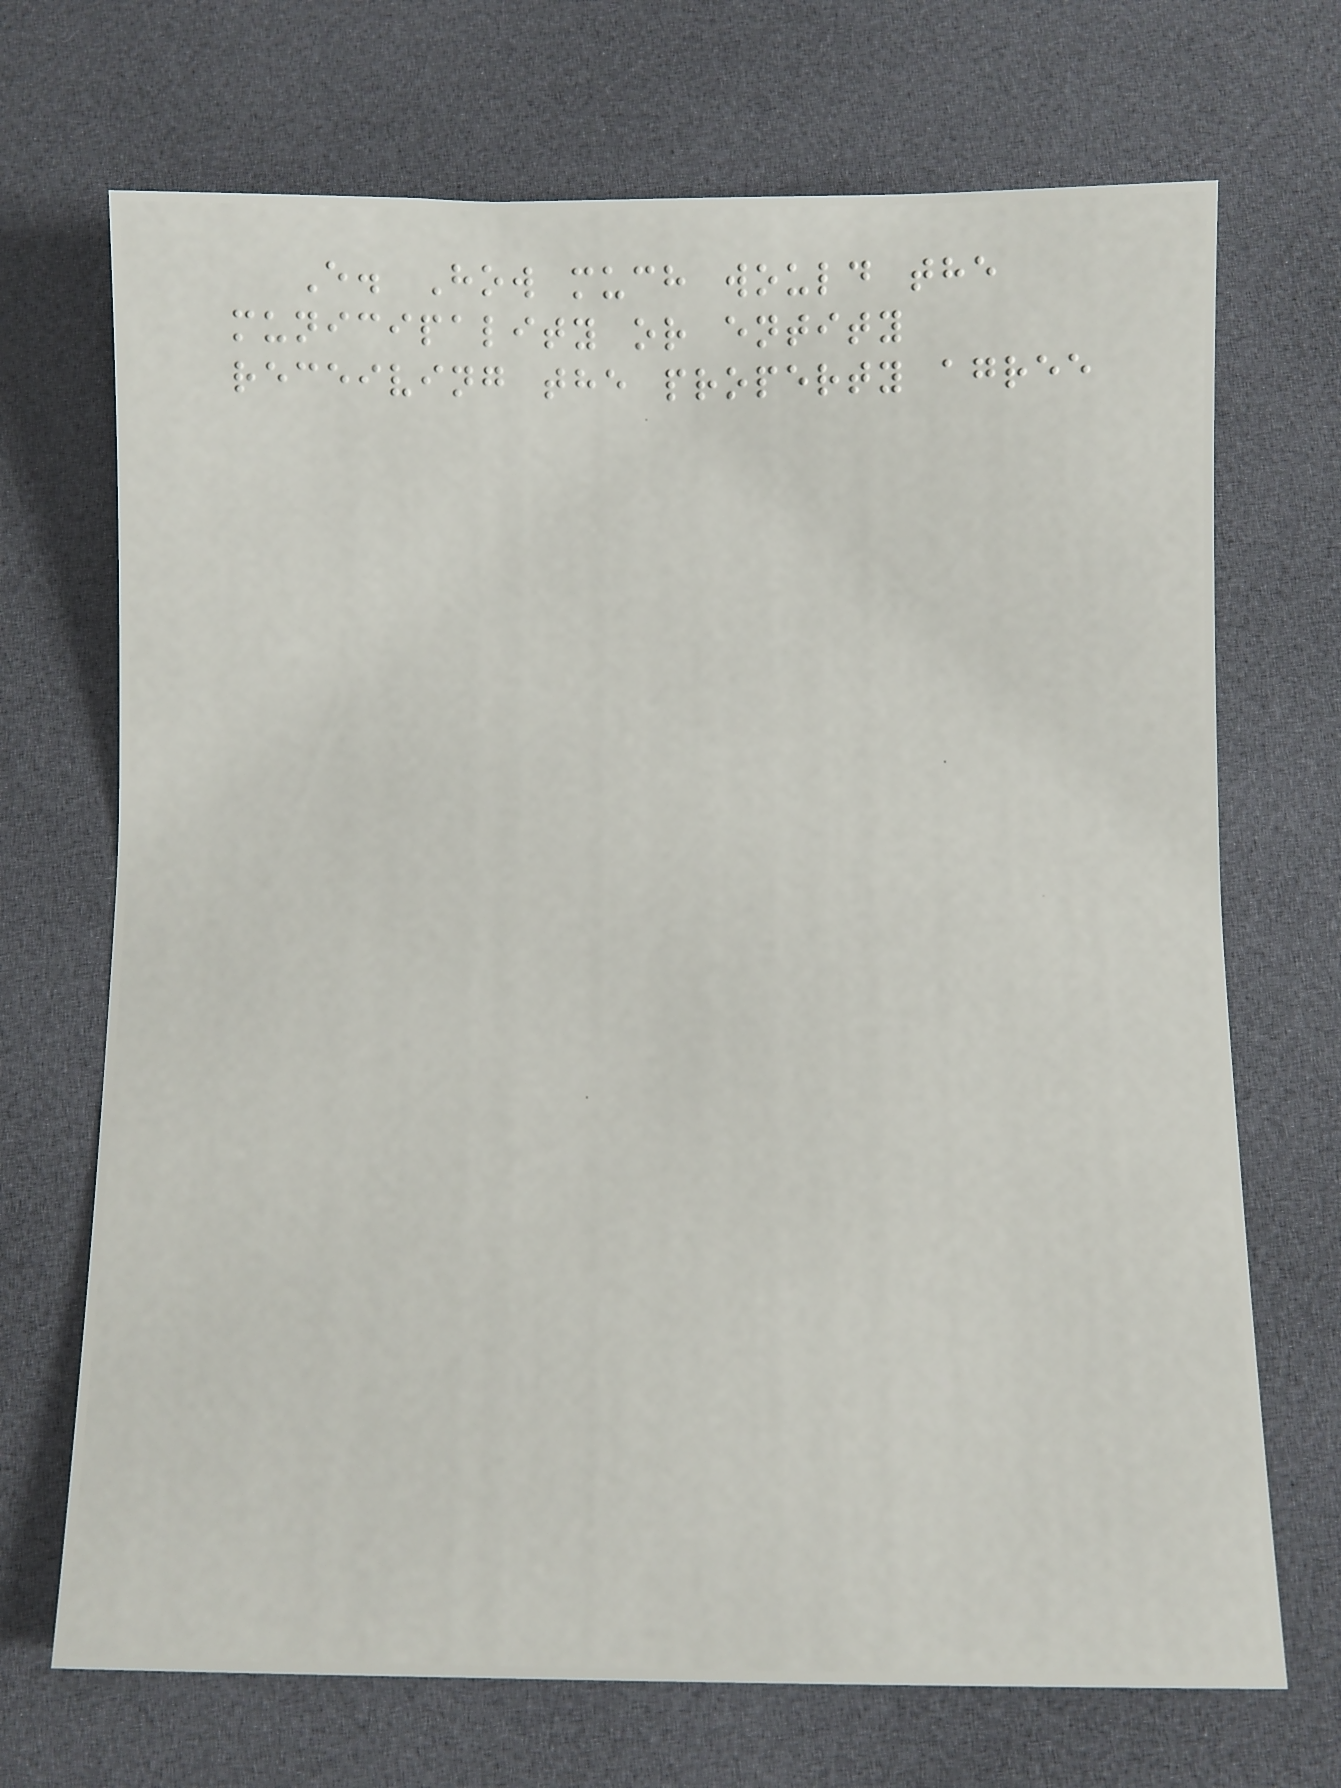E. How much would the
municipality or entity
receiving the property agree
